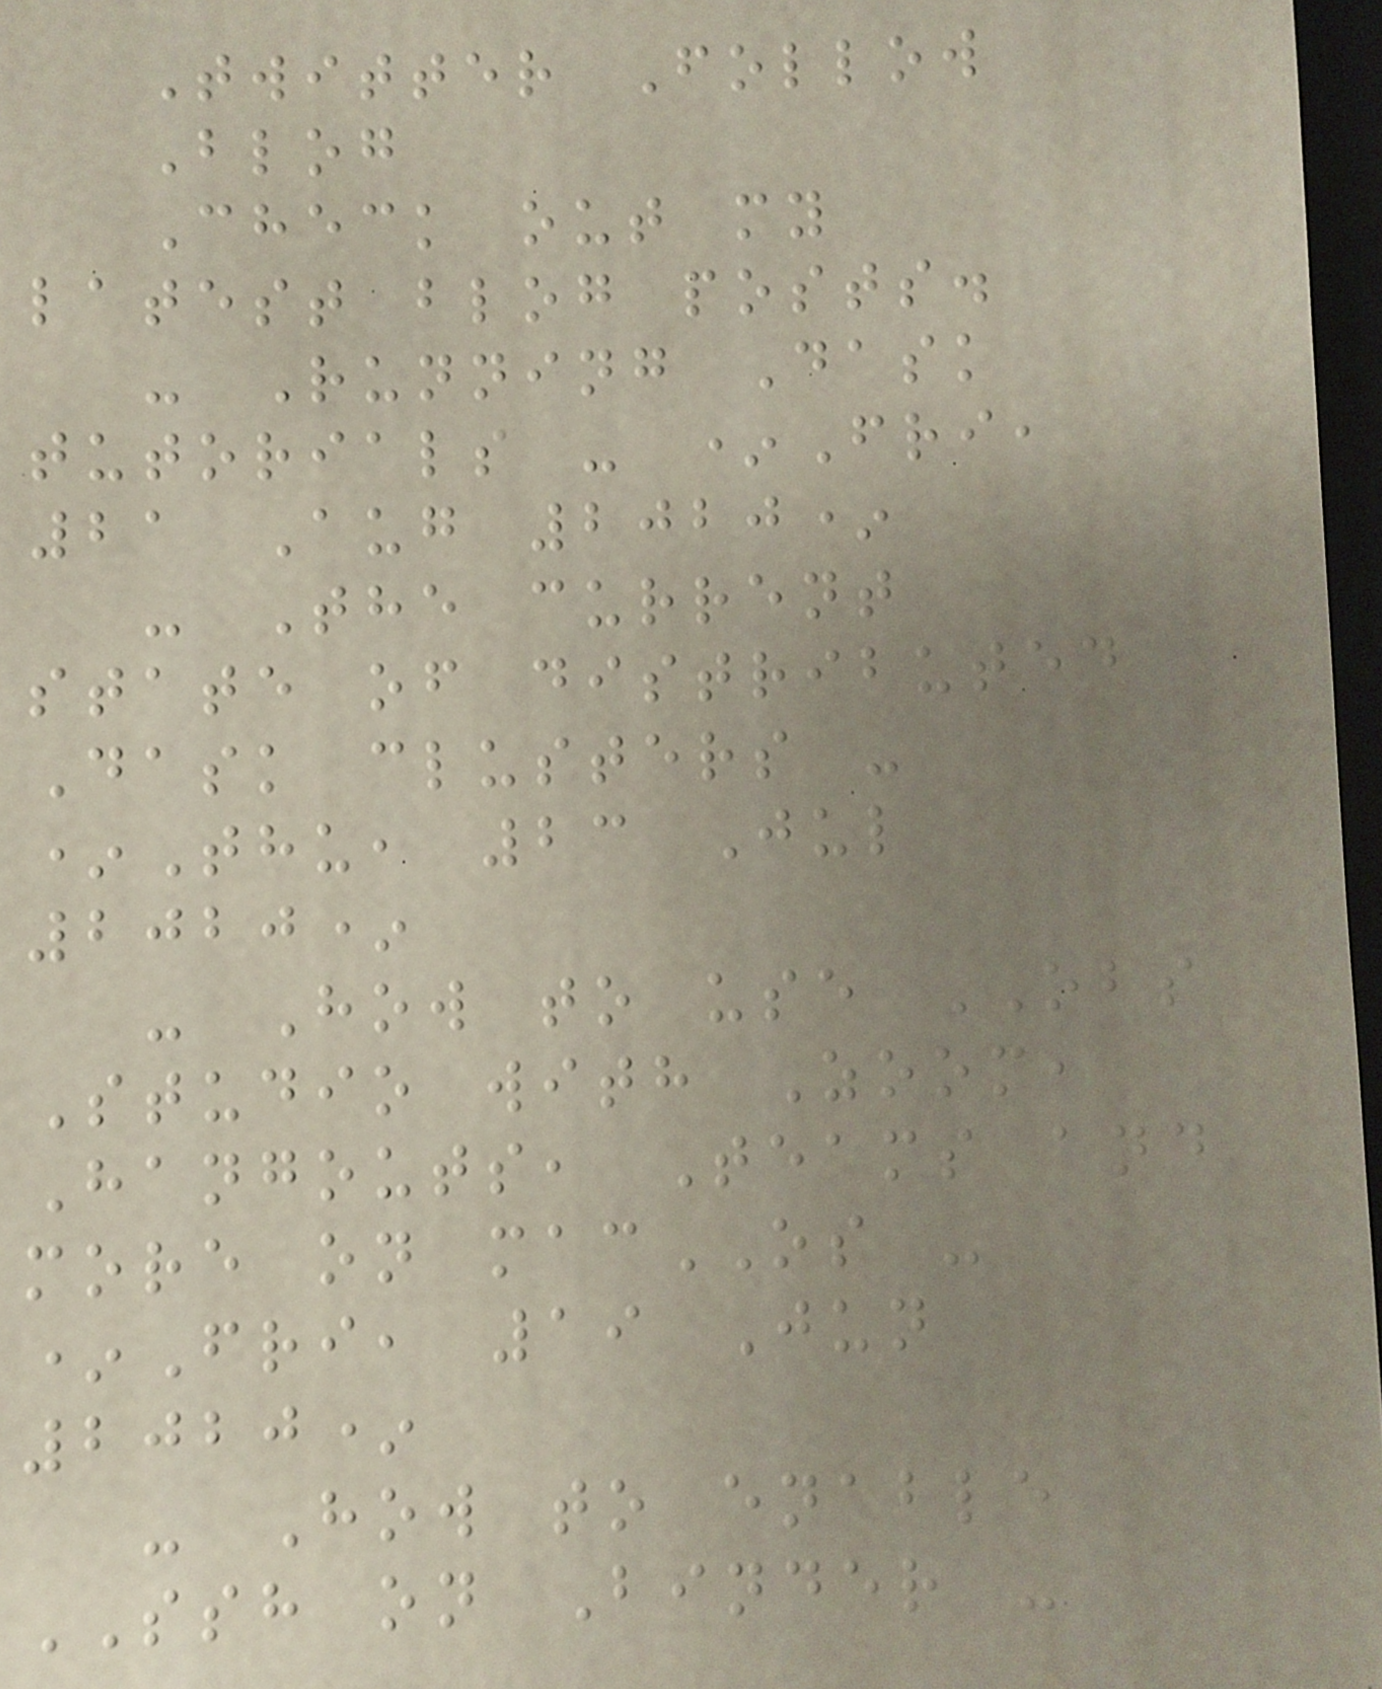Twitter Follow
Blog
Check out my
latest blog posts.
- Running Dask
tutorials - *Fri,
21 Aug 2020*
- The current
state of distributed
Dask clusters -
*Thu, 23 Jul
2020*
- How to use OBS
Studio with Zoom,
Hangouts, Teams and
more on macOS -
*Fri, 19 Jun
2020*
- How to enable
SSH on Binder -
